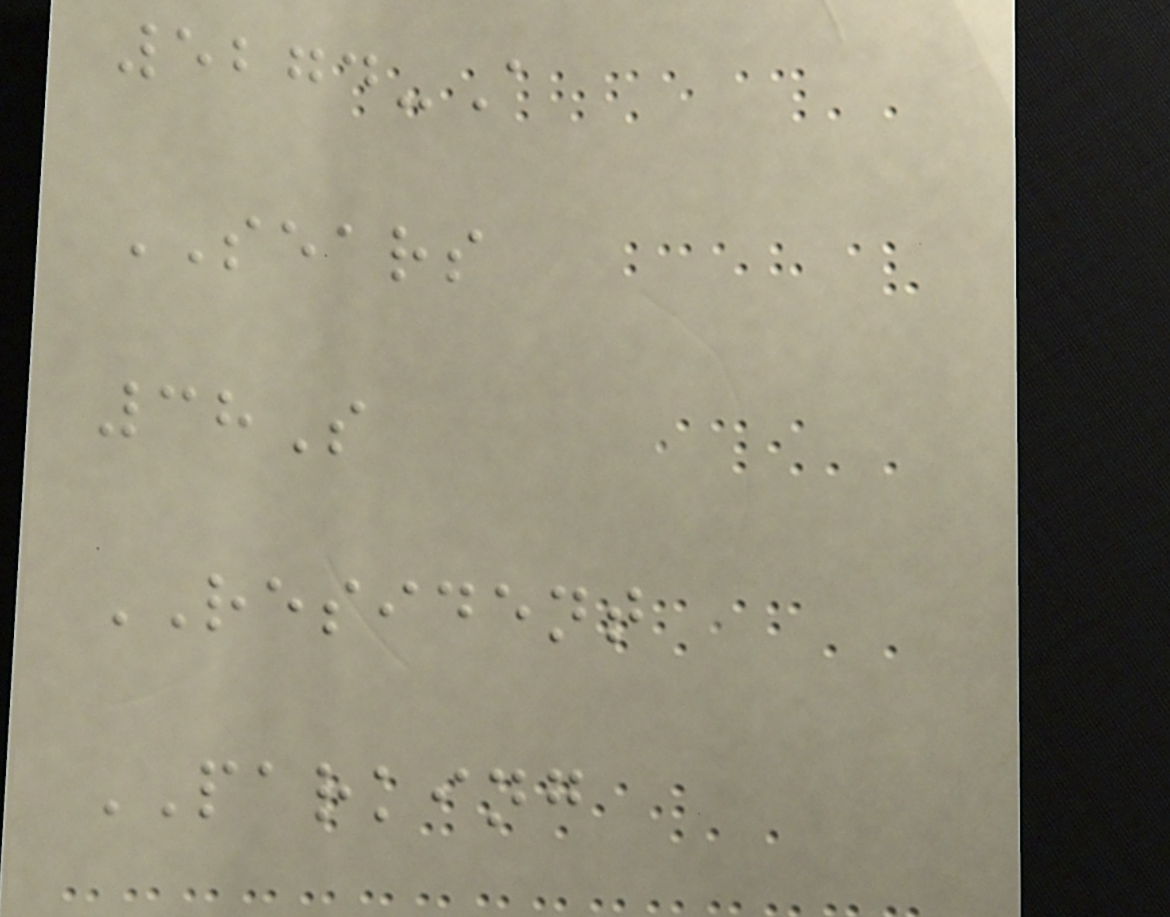5274-A
SEARS
38S
RESIDENT
PARKING
